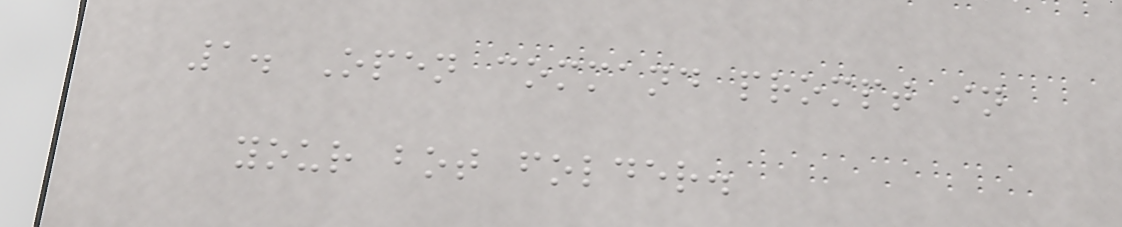1. Open command prompt in
your bot folder.
